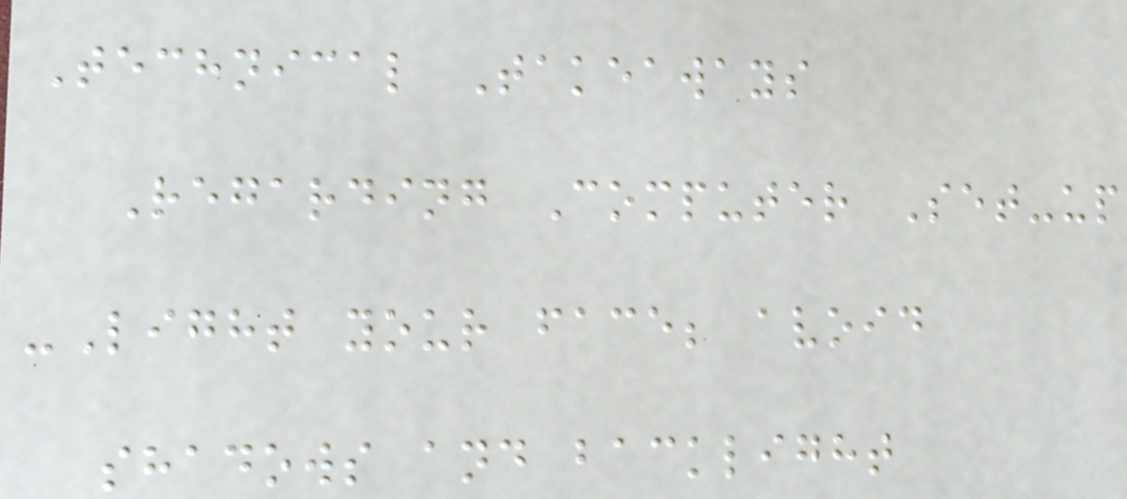Technical Takeaways
Regarding Computer Set-up
-Light your face; avoid
shadows and backlight
